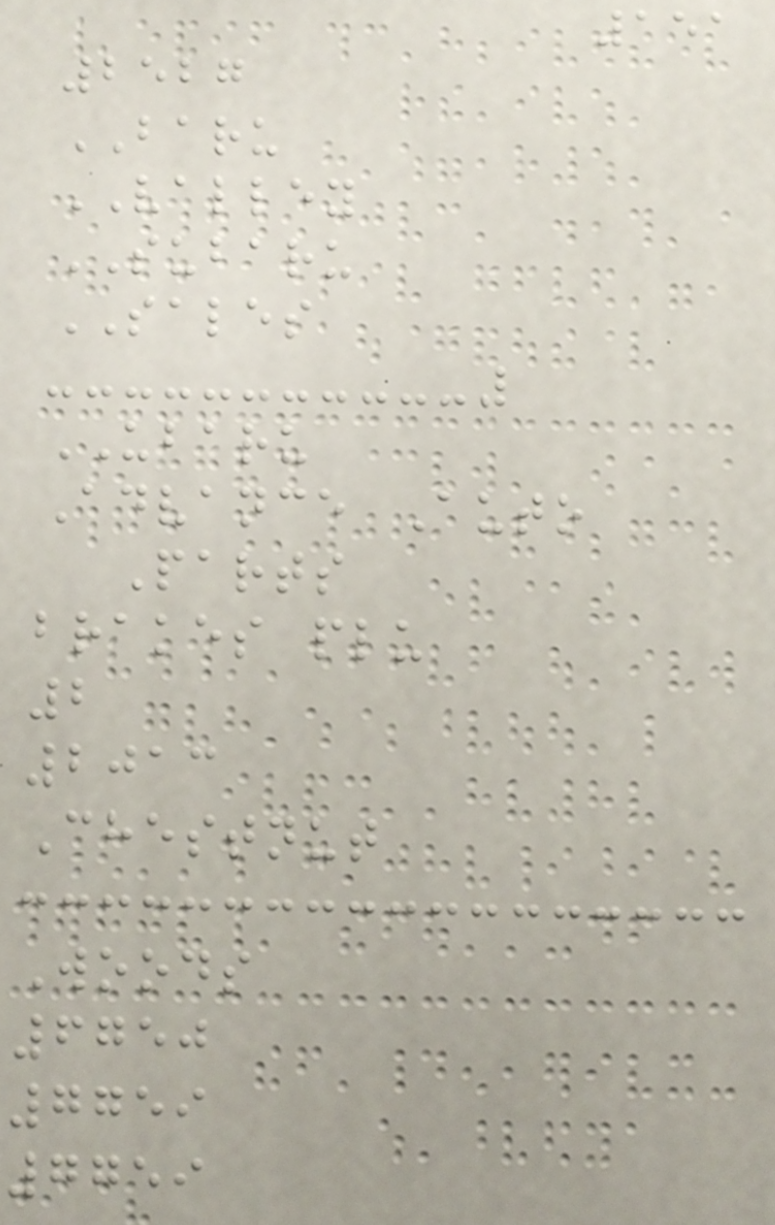151
2527
BARU
VALLEY
SUBARU
SALES
UBARU
Advance Auto
Parts
brakes plu
2
2013
Chestnut
Woods
6750
7759
7759
